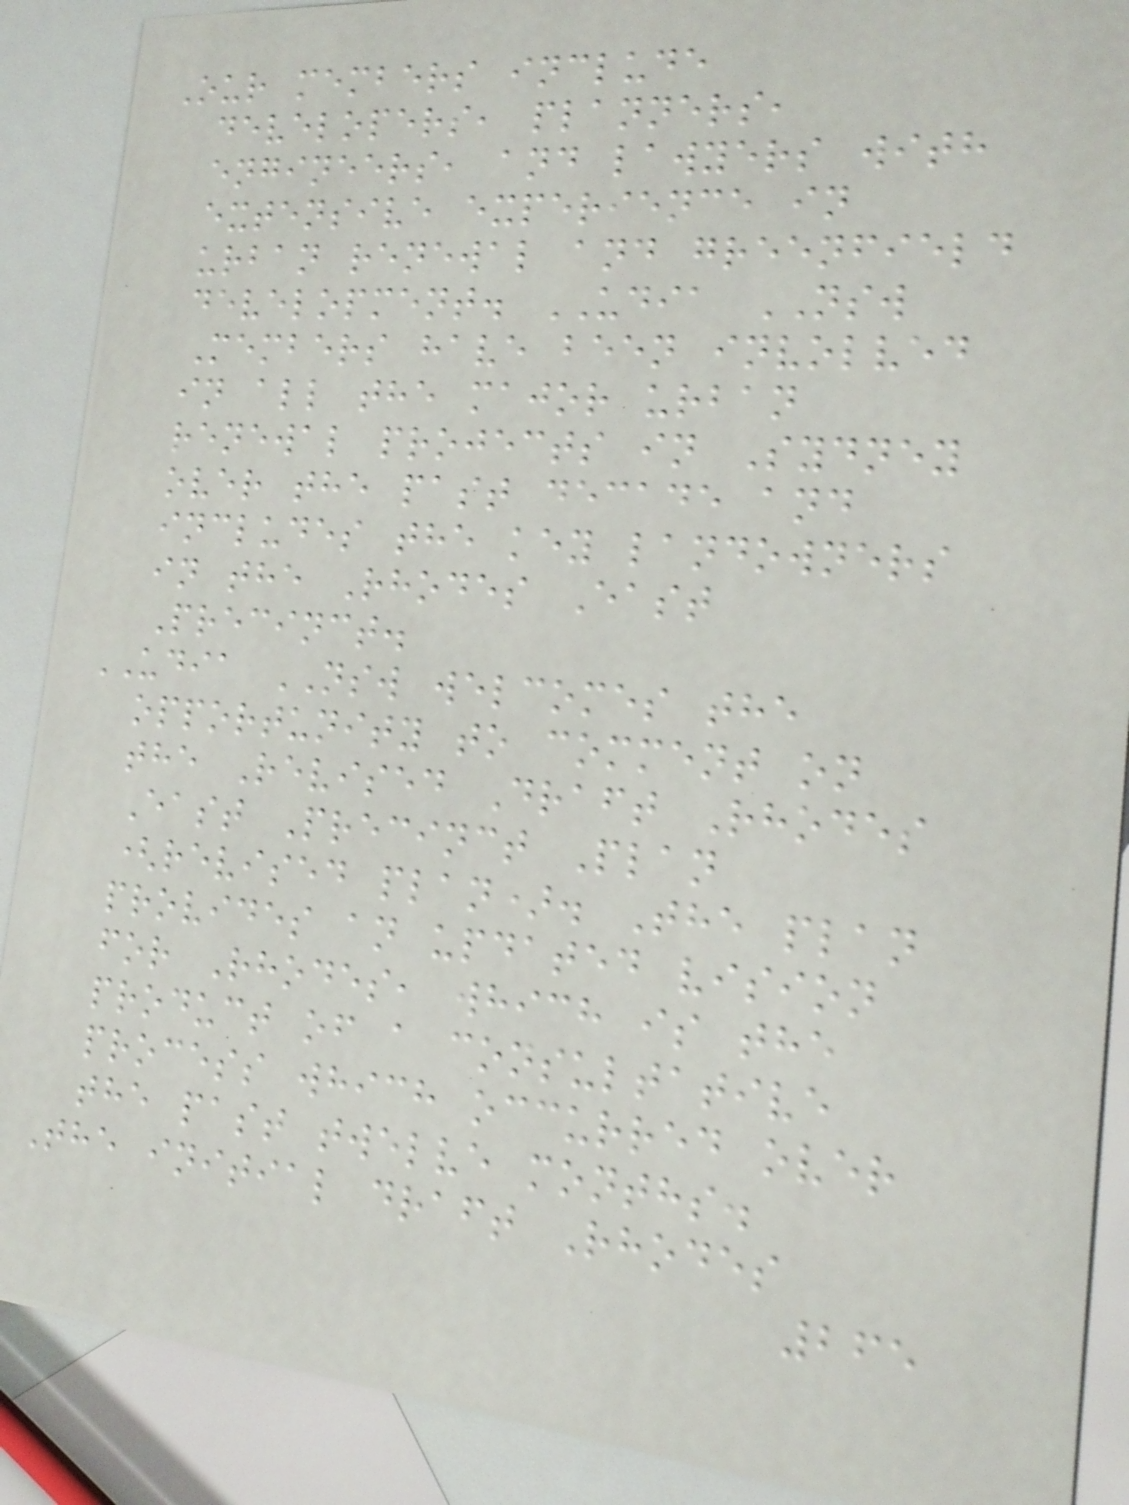Our members include
developers, planners,
engineers, and lawyers with
extensive experience in
urban renewal and greenfield
development. UDIA NSW
Members have been involved
in all the major urban
renewal projects in Sydney
over the past decade and
includes the key landowners
in the Rhodes East
Precinct.
UDIA NSW welcomes the
opportunity to comment on
the Revised Draft Rhodes
East Precinct Plan
(revised plan). The plan
provides an updated vision
for Rhodes, which is the
product of a consultative
process which occurred over
the past twelve months.
The initial draft Rhodes
265
